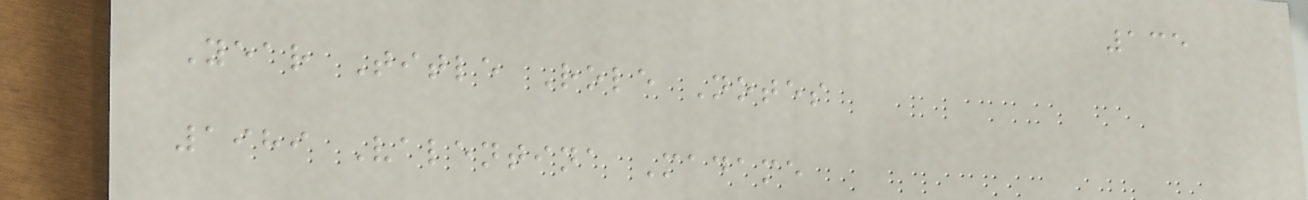135
Year Title Role Notes
1989 Valentina Madame
